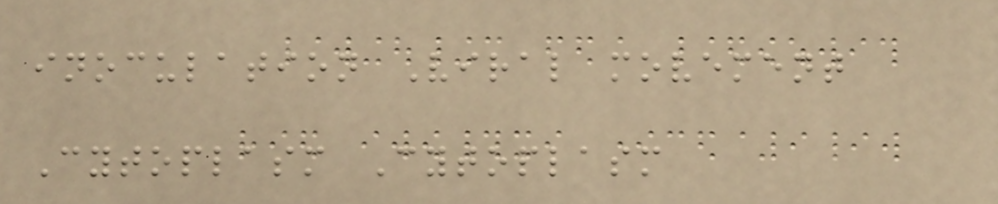inoculation Viral movement
Cytoplasm Cytoplasm
